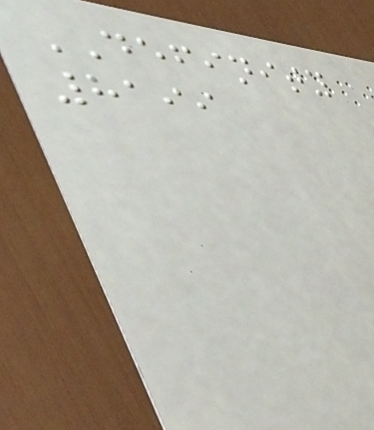DEFINITY
8199
